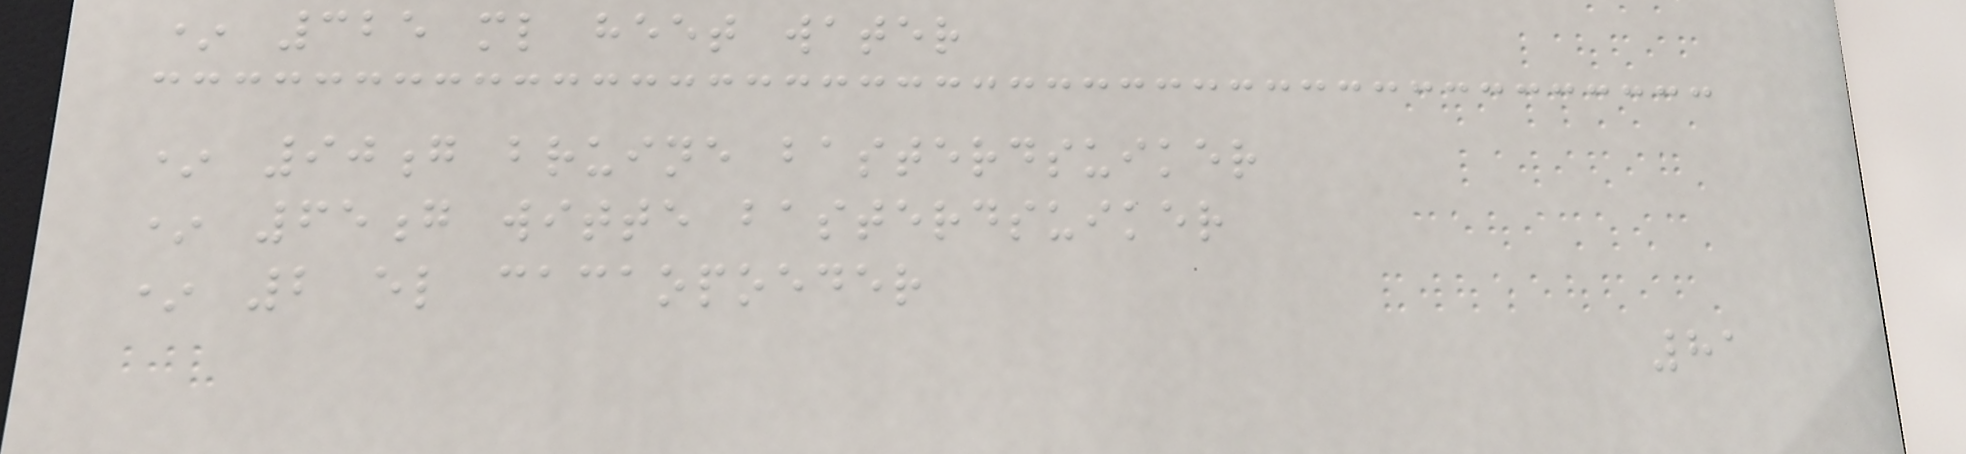* 325 ml heet water
* 90g bruine basterdsuiker
* 65g witte basterdsuiker
* 2 el cacaopoeder
81
